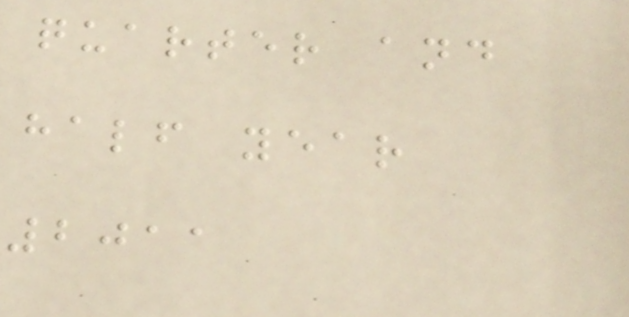quarter and
half year
2011
